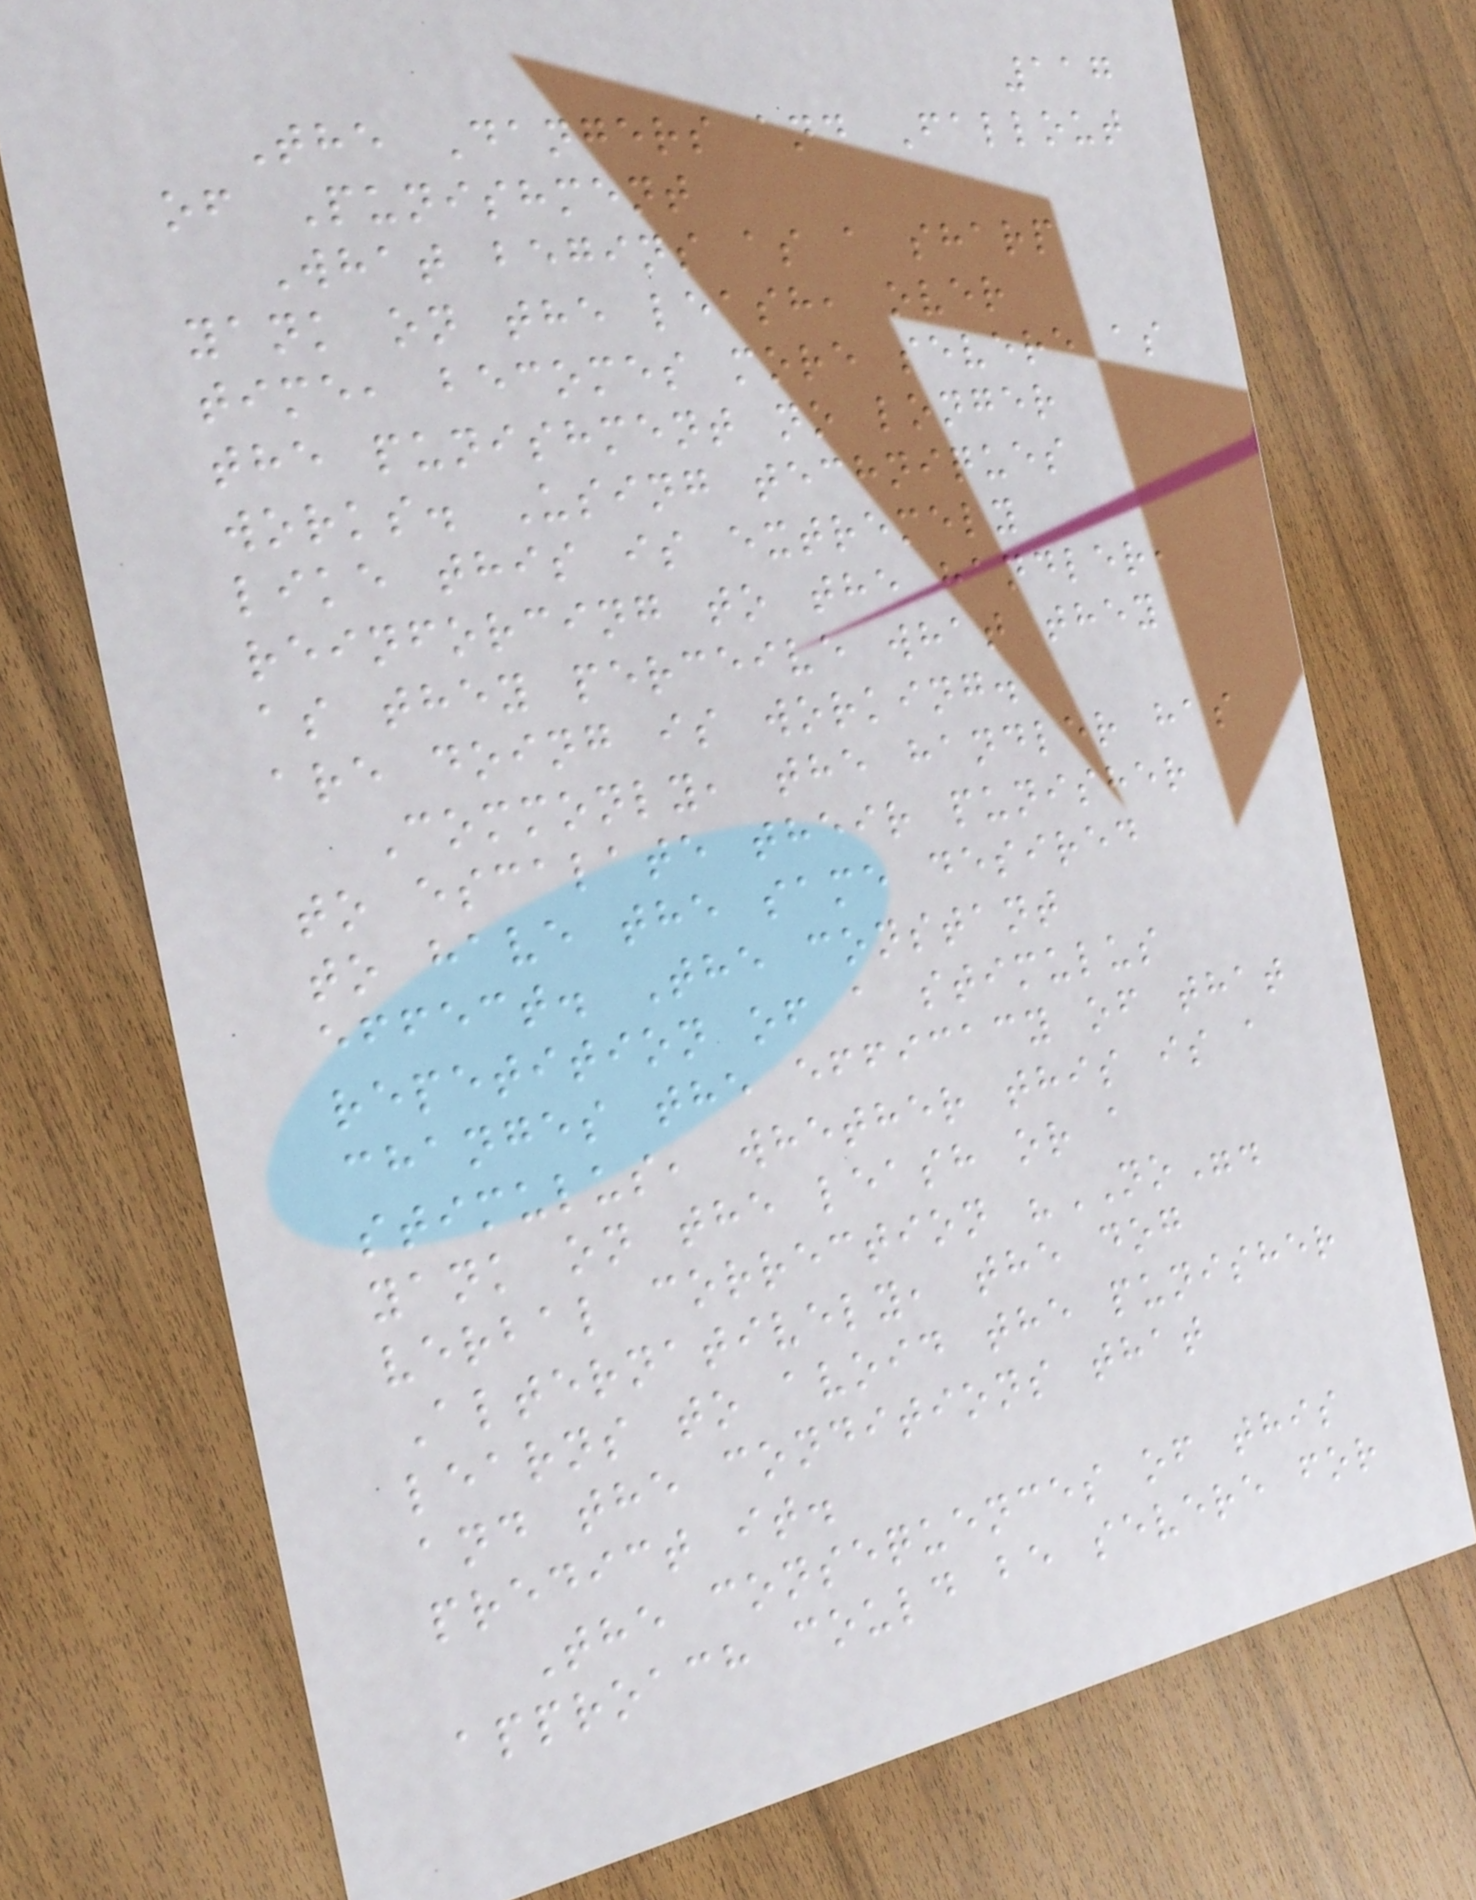117
The Dangers and Fallout
of Punishment
What begins as a sharp
yank on the leash, over
time, becomes more severe as
the punishment no longer
works. Using techniques
like this is extremely
reinforcing to the handler,
as they perceive what they
are doing is working.
Commonly, the handler has
to escalate their punisher
to have the same desired
effect. The constant
repetition of a stimulus
changes the efficacy of that
stimulus, whether this is a
yank on the leash or a
verbal correction "NO".
Alternatively, the dog
learns to avoid the punisher
and the conditions that
predict it.
The consequences of this
approach could be severe for
